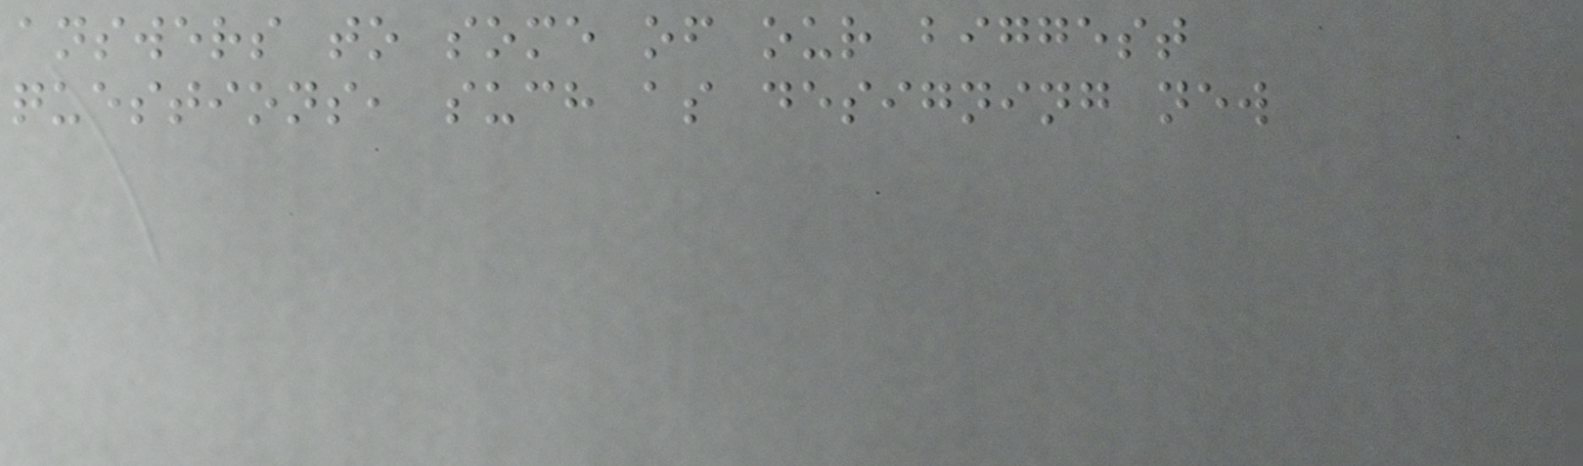answers to some of our biggest
questions, such as designing new
